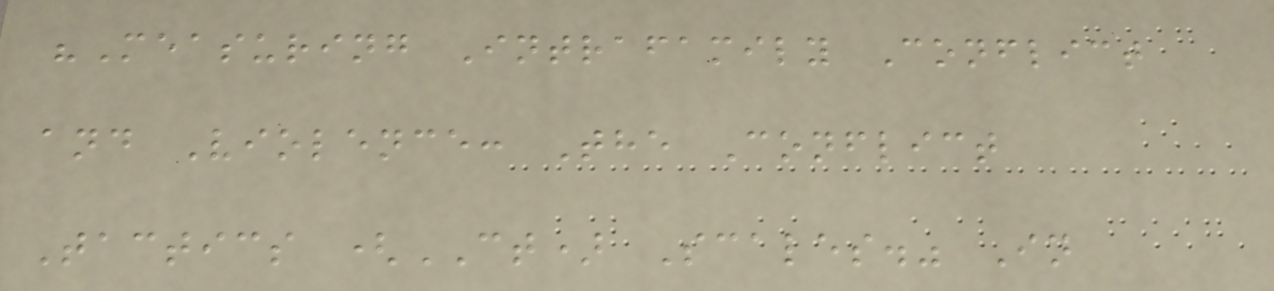"Measuring Intrafamily Conflict
and Violence: The Conflict
Tactics (CT) Scales." In
